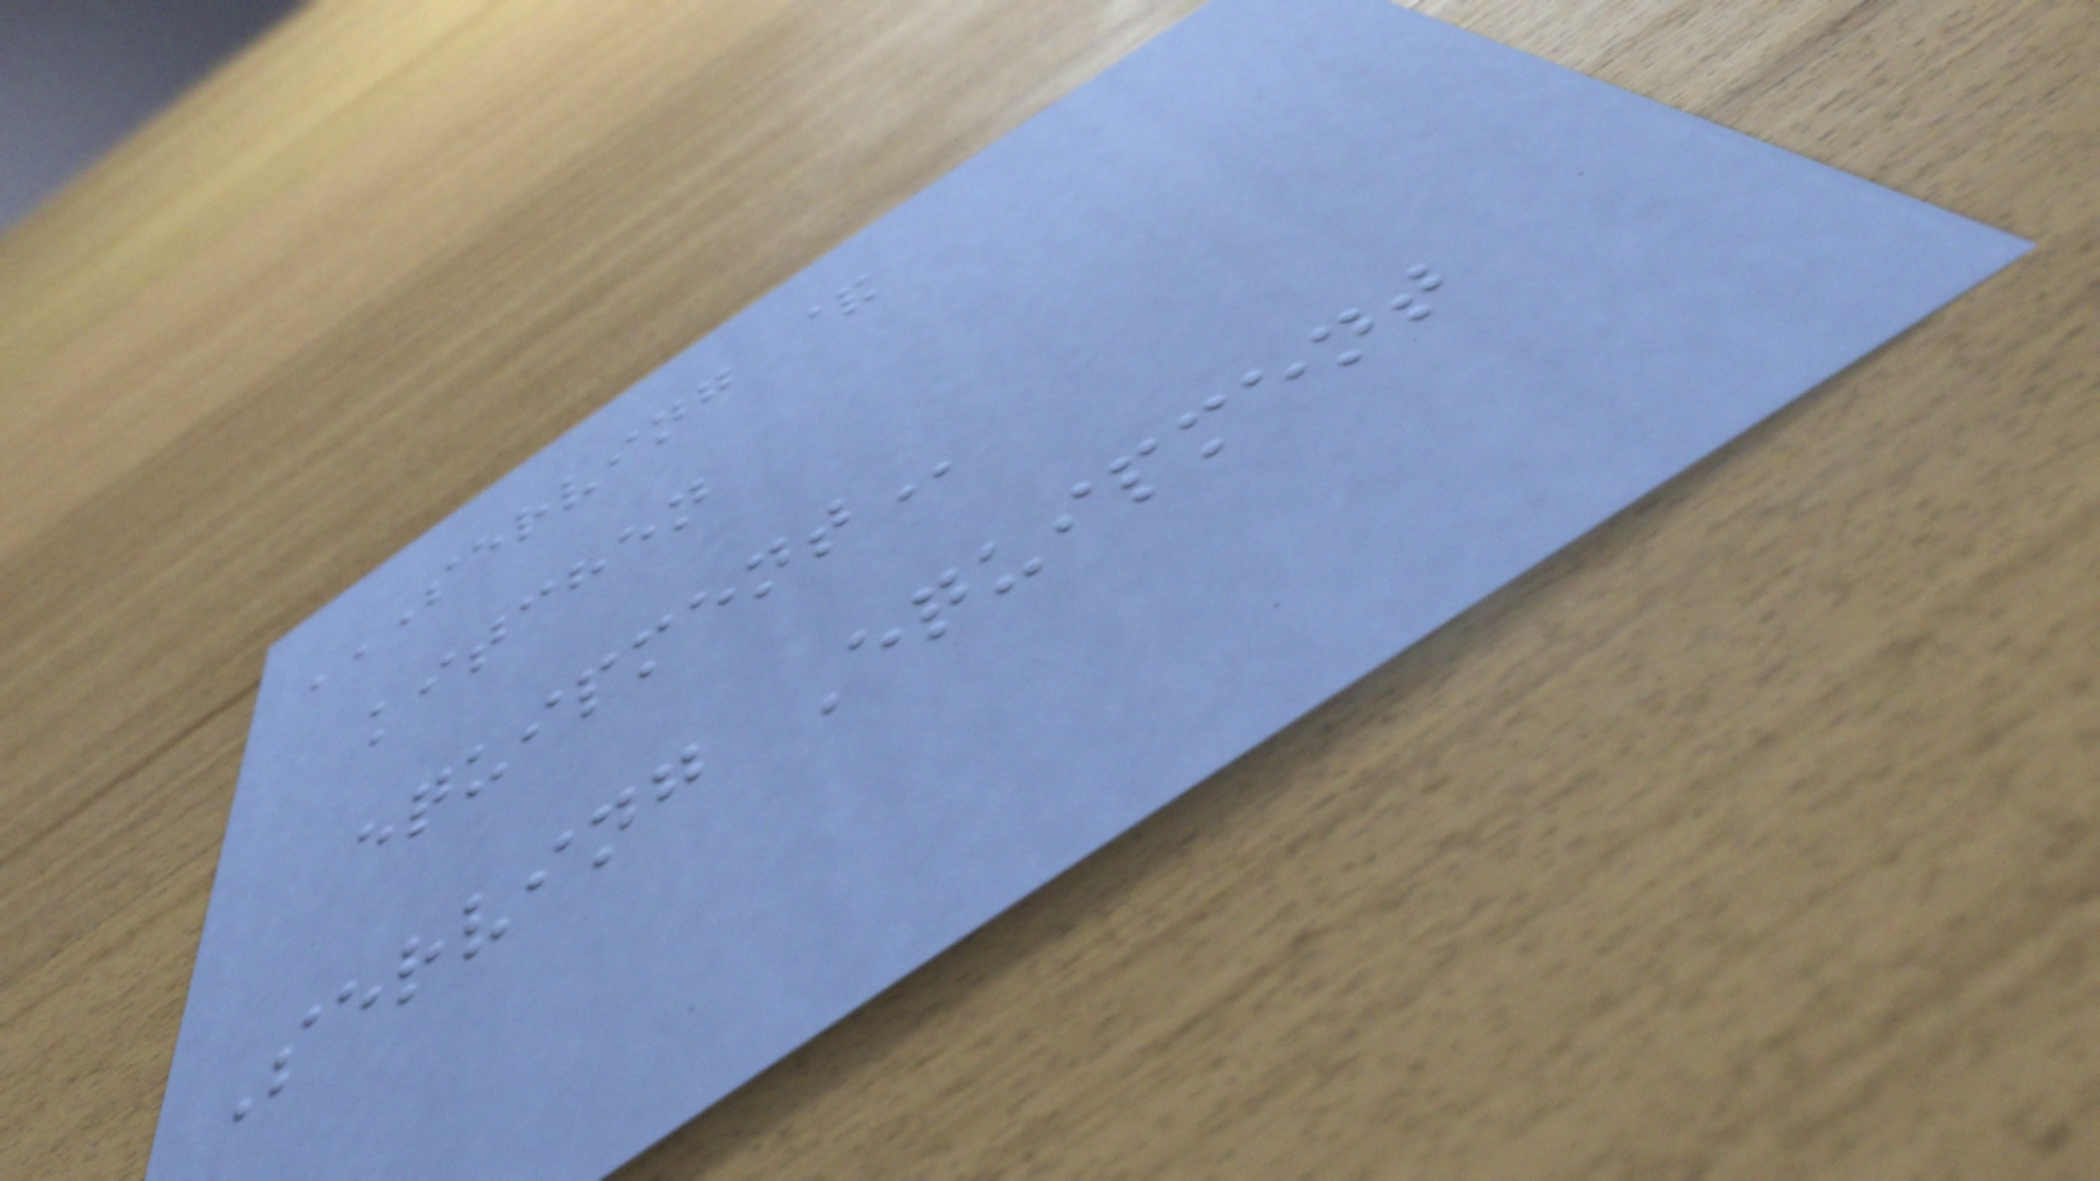SERVING &
KITCHEN
EQUIPMENT
Serving Equipment
